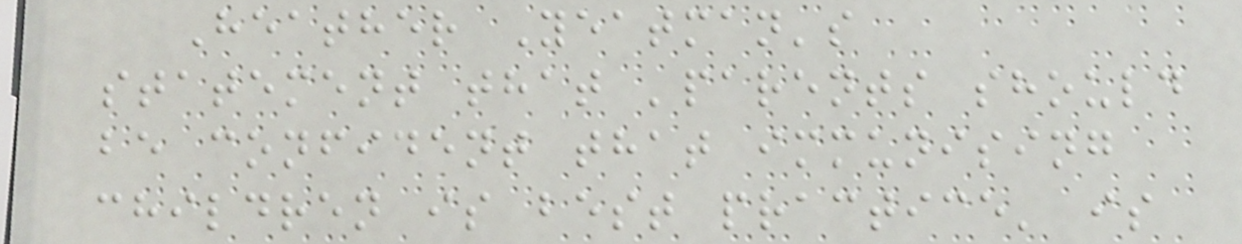Heather Yeatman's
statement that 'parents should
be confident that immunising
children is best practice' is
